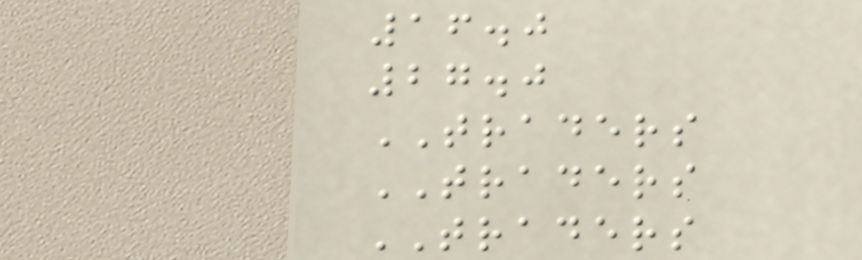16.0
27.0
TRADERS
TRADERS
TRADERS
